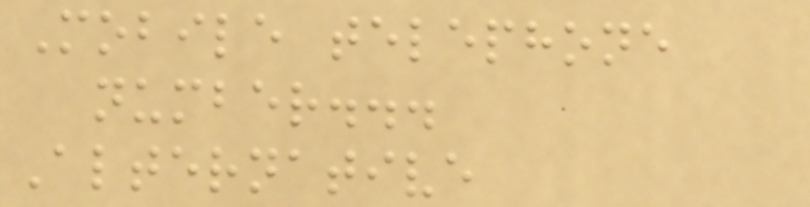Mobile telephone
number...
Alternative
